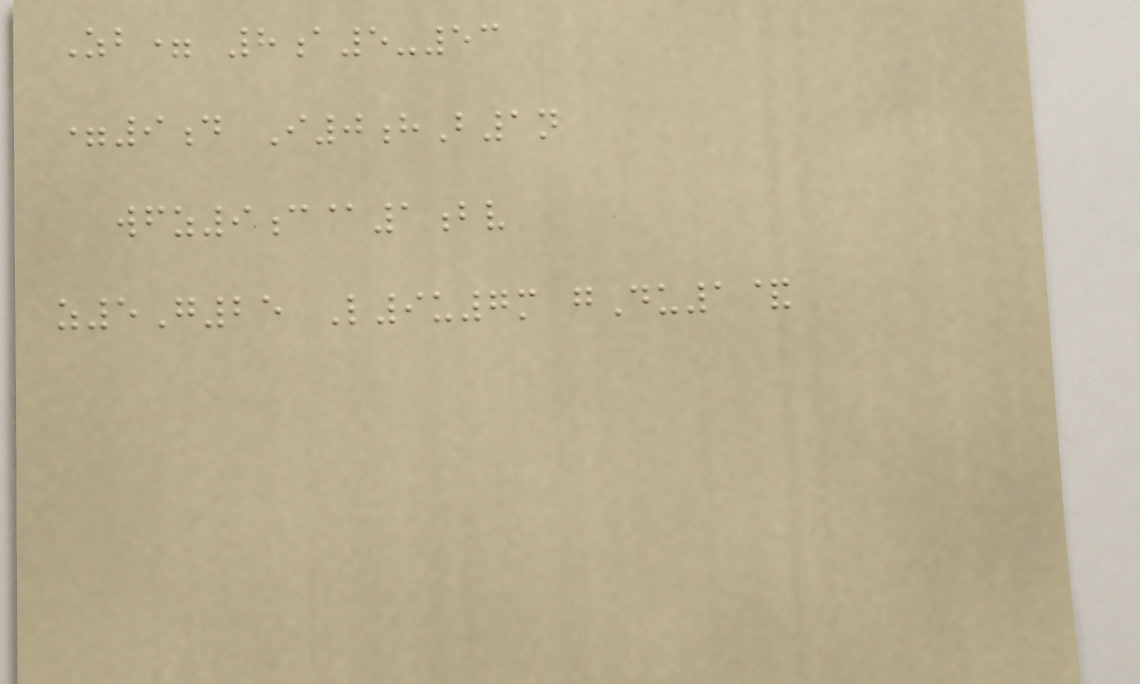Zb= 8a5-53
=9d I0hB1n
wfz9c@1bv
z5G25 L9u7m gDu1&
